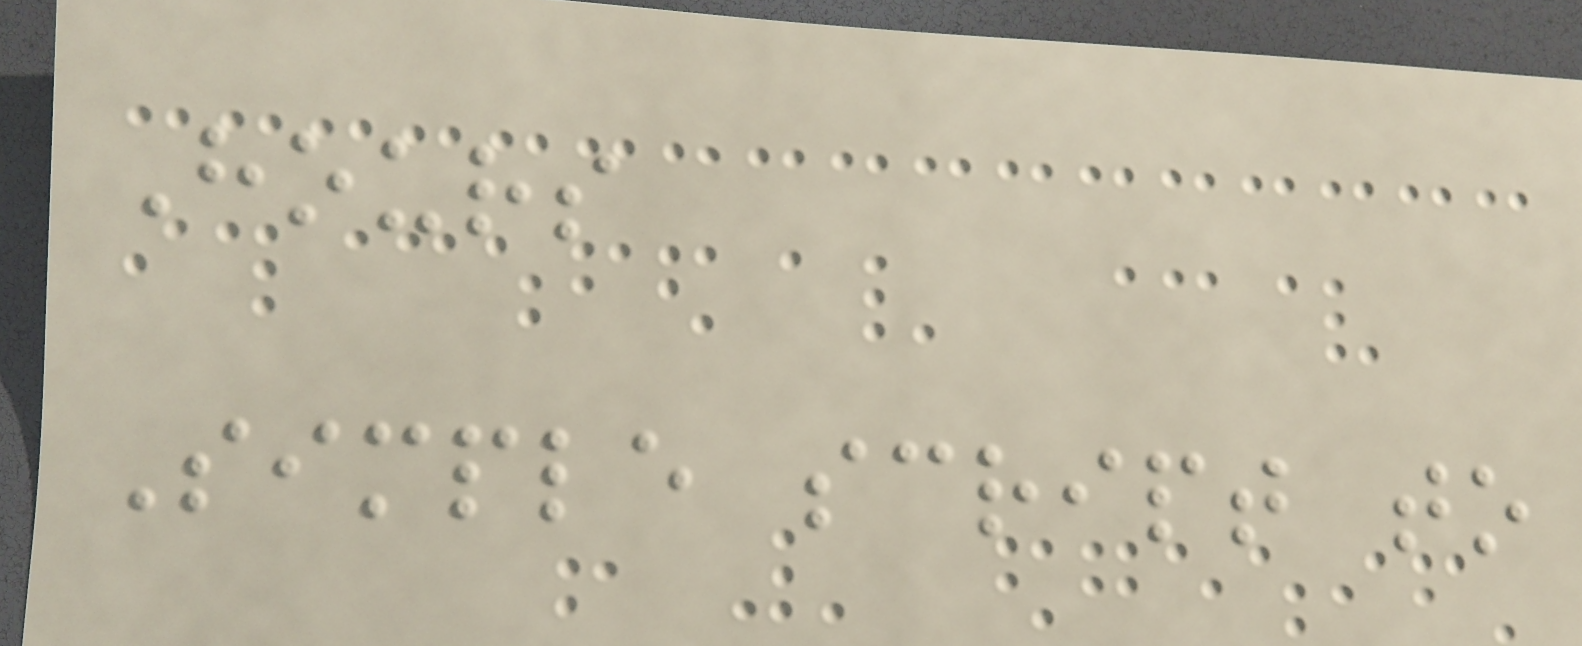Hours
Simple script to
